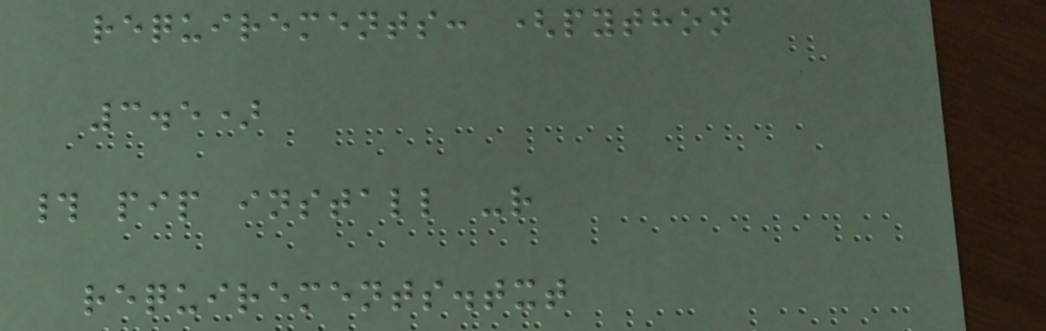requirements: (python
3.5)
# pip install -r
requirements.txt
